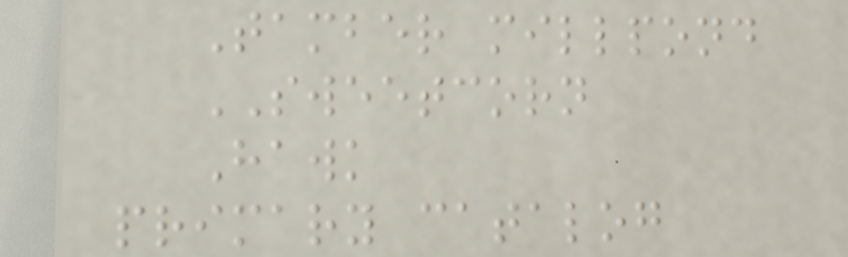Tamber millpond
SWEETCORN
Hawk
primary catalog
